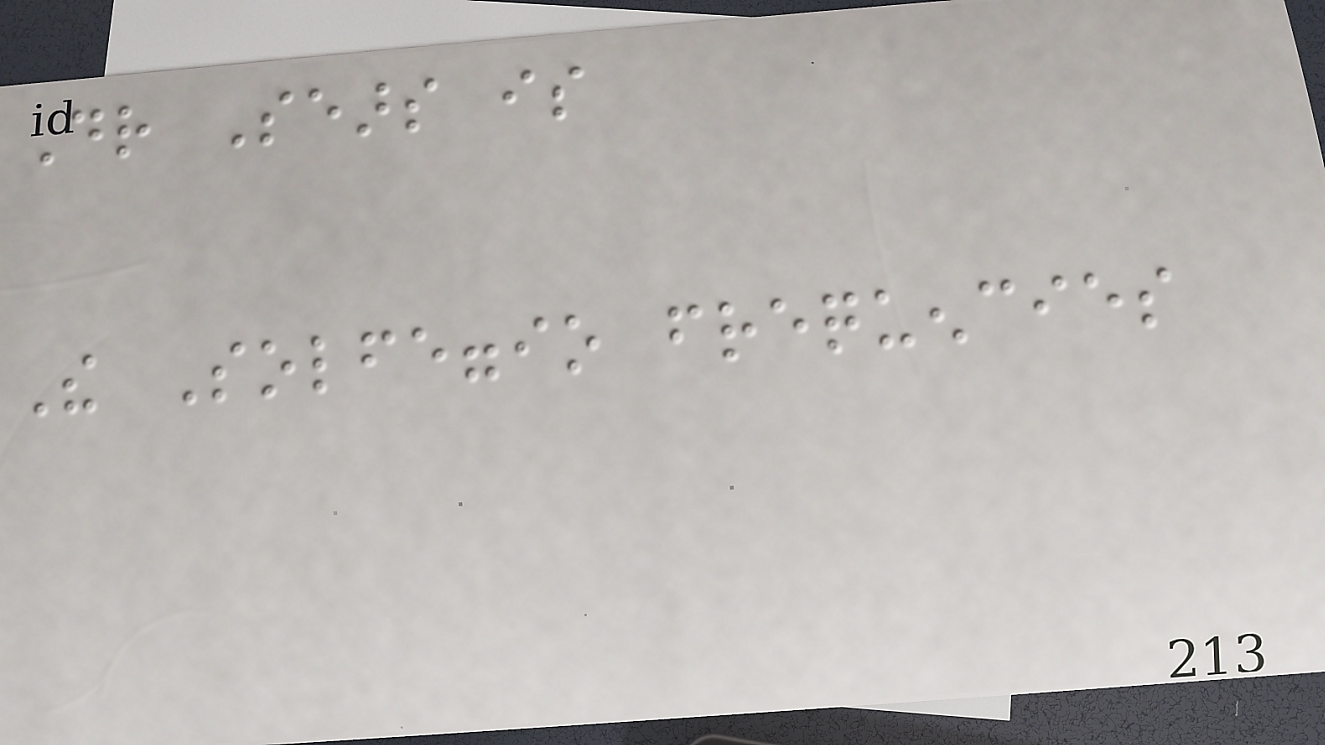Dr Sears is
The Solfeggio frequencies
